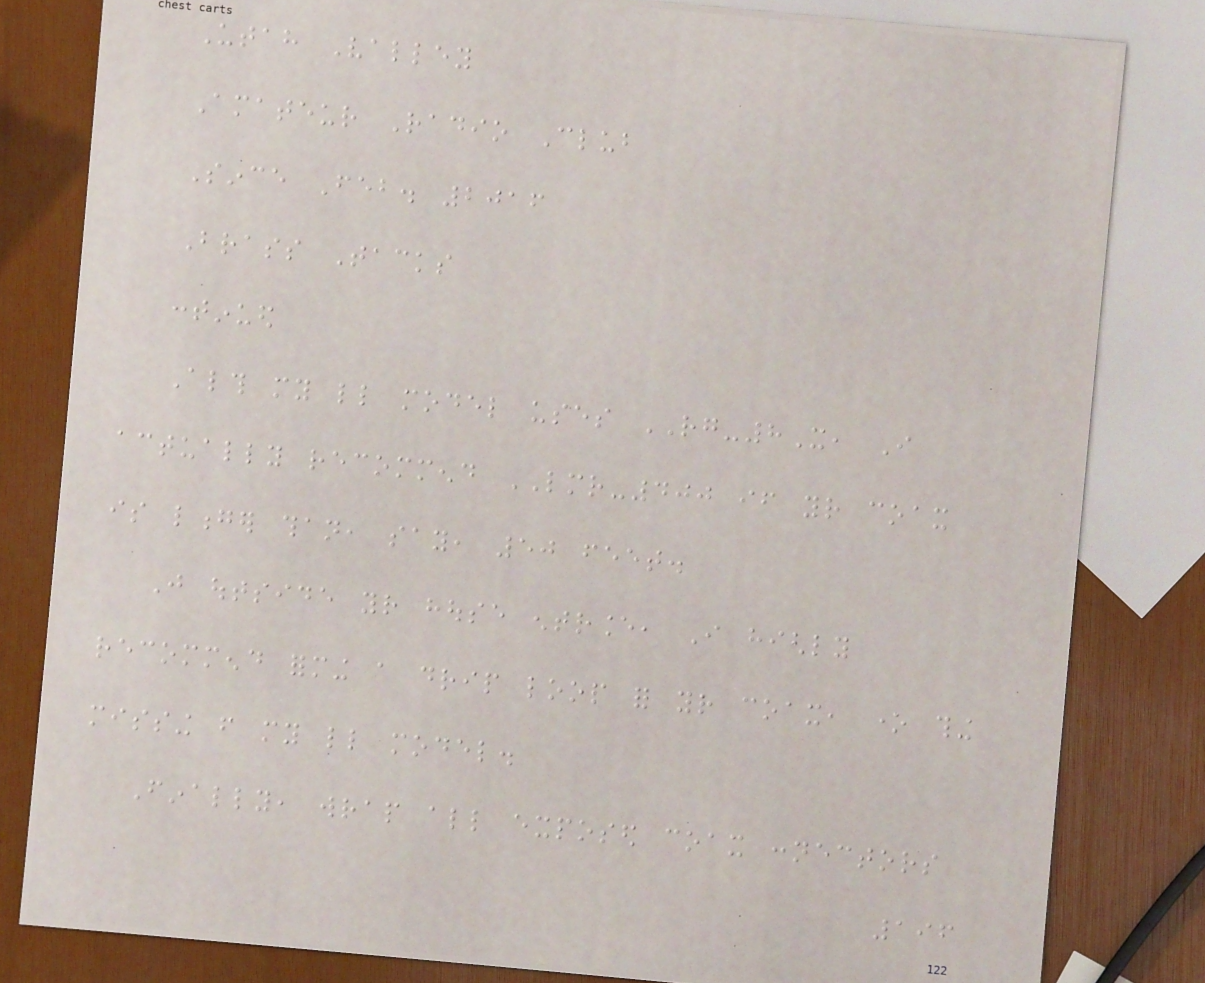Utah Valley
Amateur Radio Club
Since Feb. 2016
Brass Tacks
continued
Although my little model uses RG-8X, I
actually recommend LMR-400 if your coax
is longer than, say, 50 feet.
Just outside your house entrance, I highly
recommend forming a drip loop for your coax, one thing
missing from my little model.
Finally, wrap all exposed coax connectors
196
